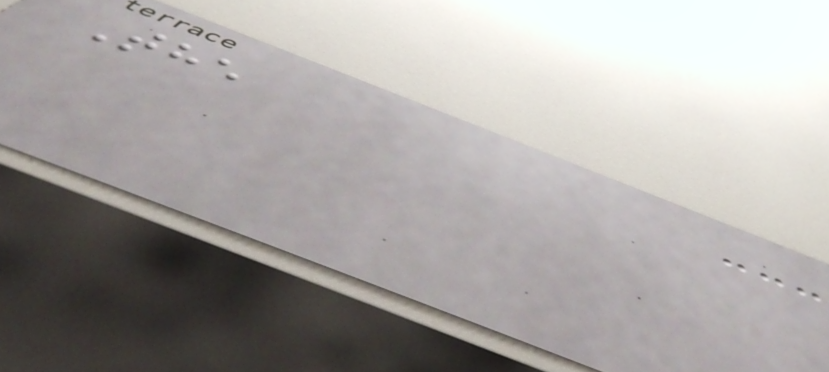The
